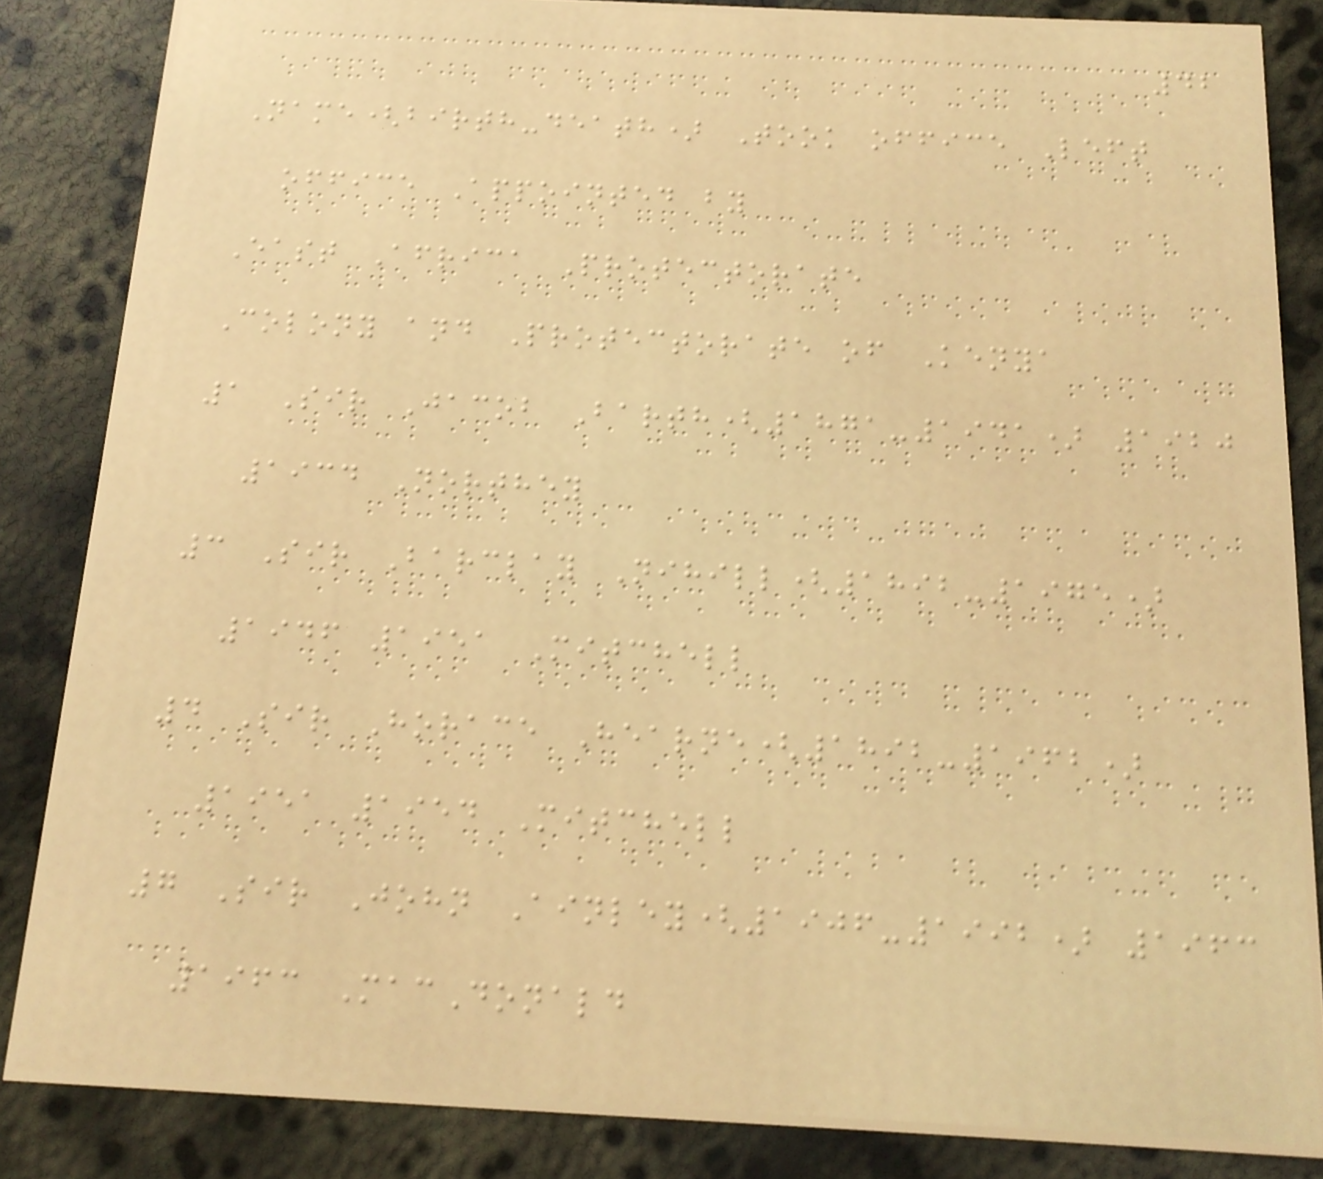42
Name(birth-death) Took office Left
office Appointed by
East Africa Protectorate
Colony and Protectorate of Kenya
1 Sir Jacob Barth(1871-1941) 1920
1934 Northey
3 Sir Barclay Nihill(1892-1975)
1946 1951 Mitchell
4 Sir Horace Hearne(1892-1962)
1951 1954 Mitchell
7 Sir John Ainley(1906-1992) 1963
1963 MacDonald
